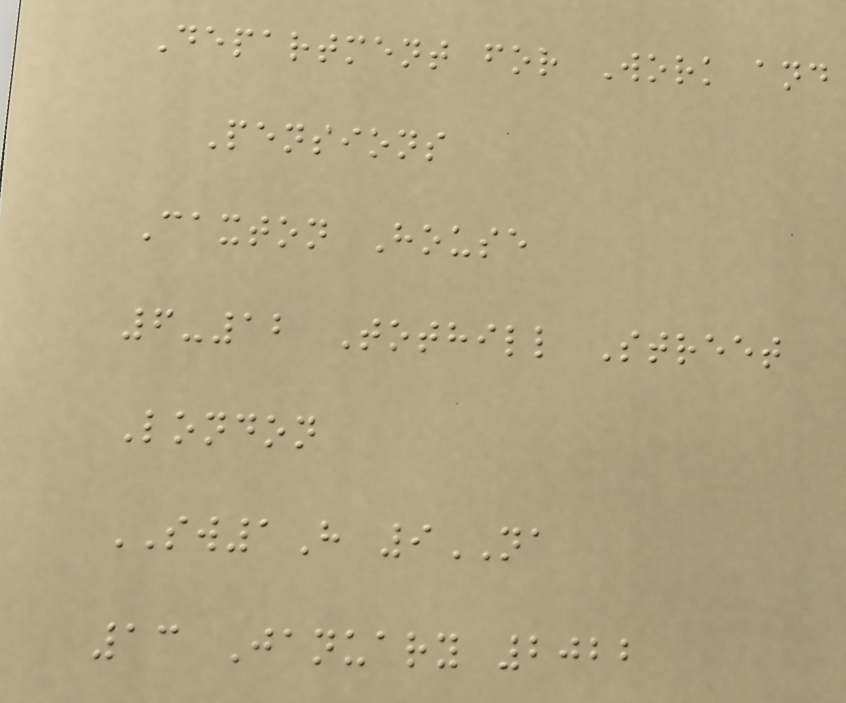Department for Work and
Pensions
Caxton House
6-12 Tothill Street
London
SW1H 9NA
13 January 2022
